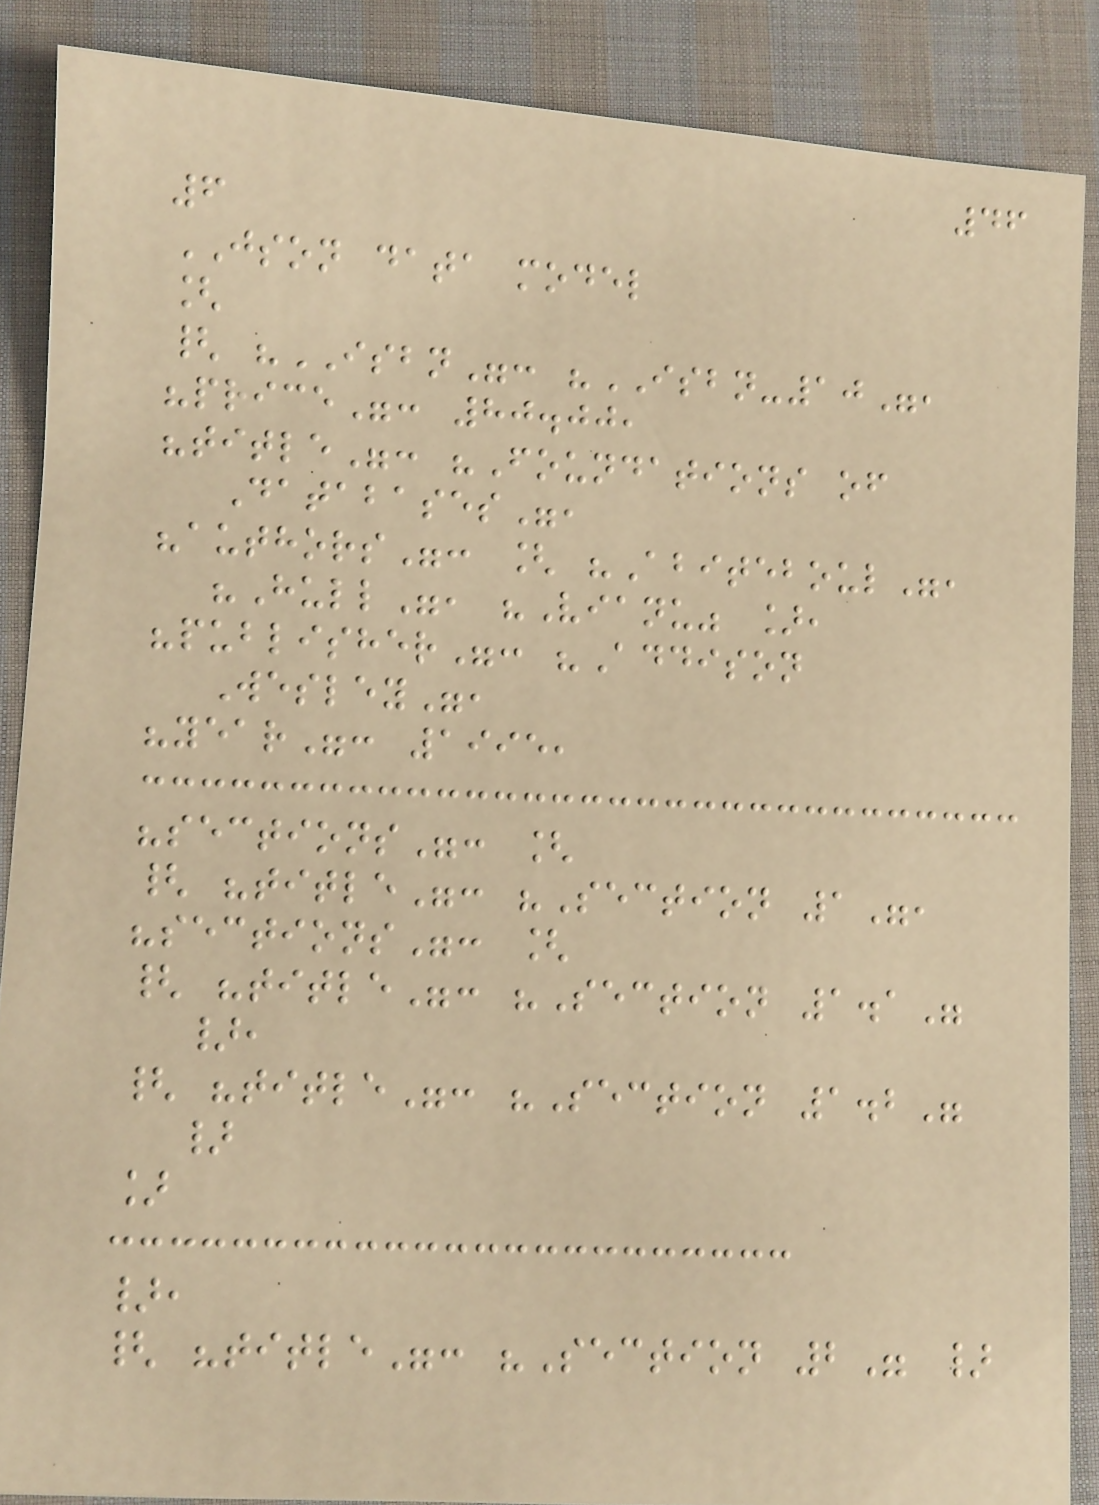46
6
JSON data model
[
{ "ISBN": "ISBN-10",
"price": 80.00,
"title": "Foundations of
Databases",
"authors": [ "Abiteboul",
"Hull", "Vianu" ],
"publisher": "Addison
Wesley",
"year": 1995,
"sections": [
{ "title": "Section 1",
"sections": [
{ "title": "Section 1.1"
},
{ "title": "Section 1.2"
}
]
},
{ "title": "Section 2" }
